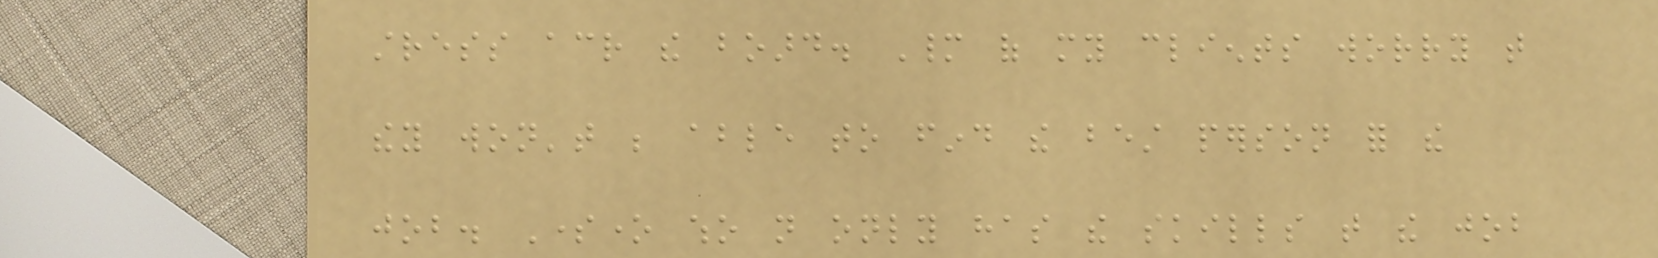stress across the board. Many of my clients worry that
they won't be able to find the best person for the
job. Someone who not only has the skills that the job
